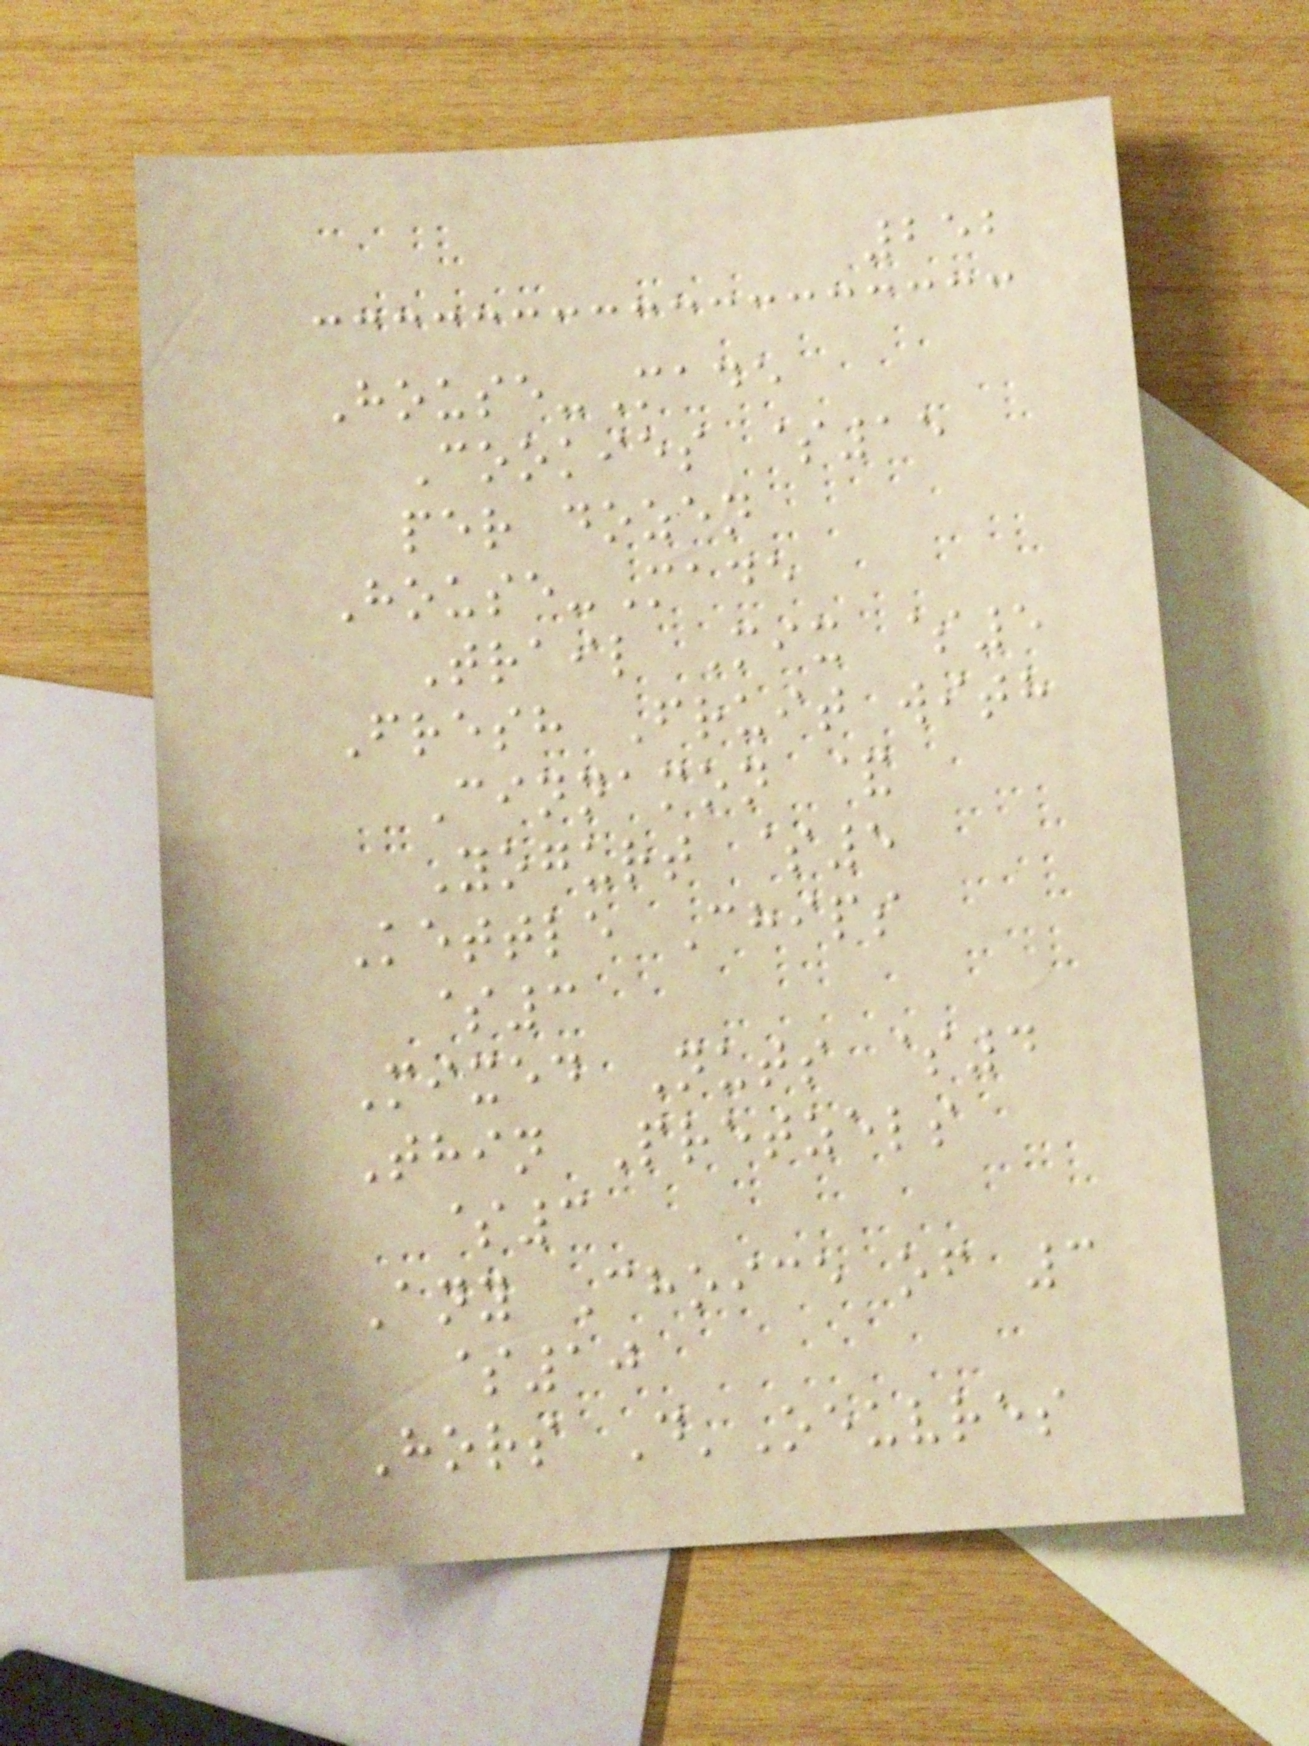252
House-Made
Cookies $15
per dozen
House-Made
Trail Mix $5
Fresh Fruit with
Cinnamon &
Yogurt $5
Kettle Chips
$3
Mixed Nuts $4
Thin Pretzels
$3
Any Choice of 3
$10
Hors D'Oeuvres
